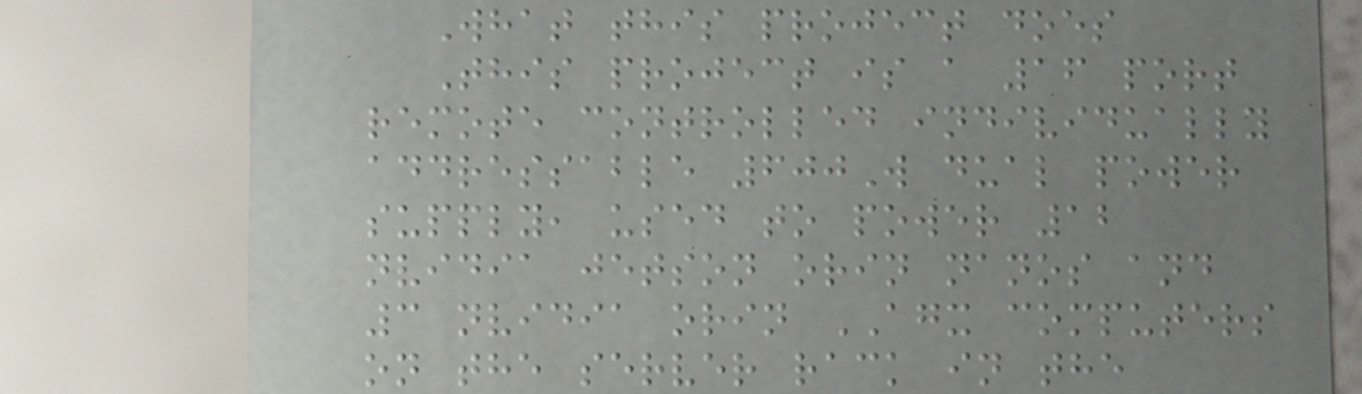What this project does
This project is a 16 port
remote controlled individually
addressable 600W dual power
supply, used to power 12
nvidia jetson orin nanos and
3 nvidia orin AGX computers
on the server rack in the
